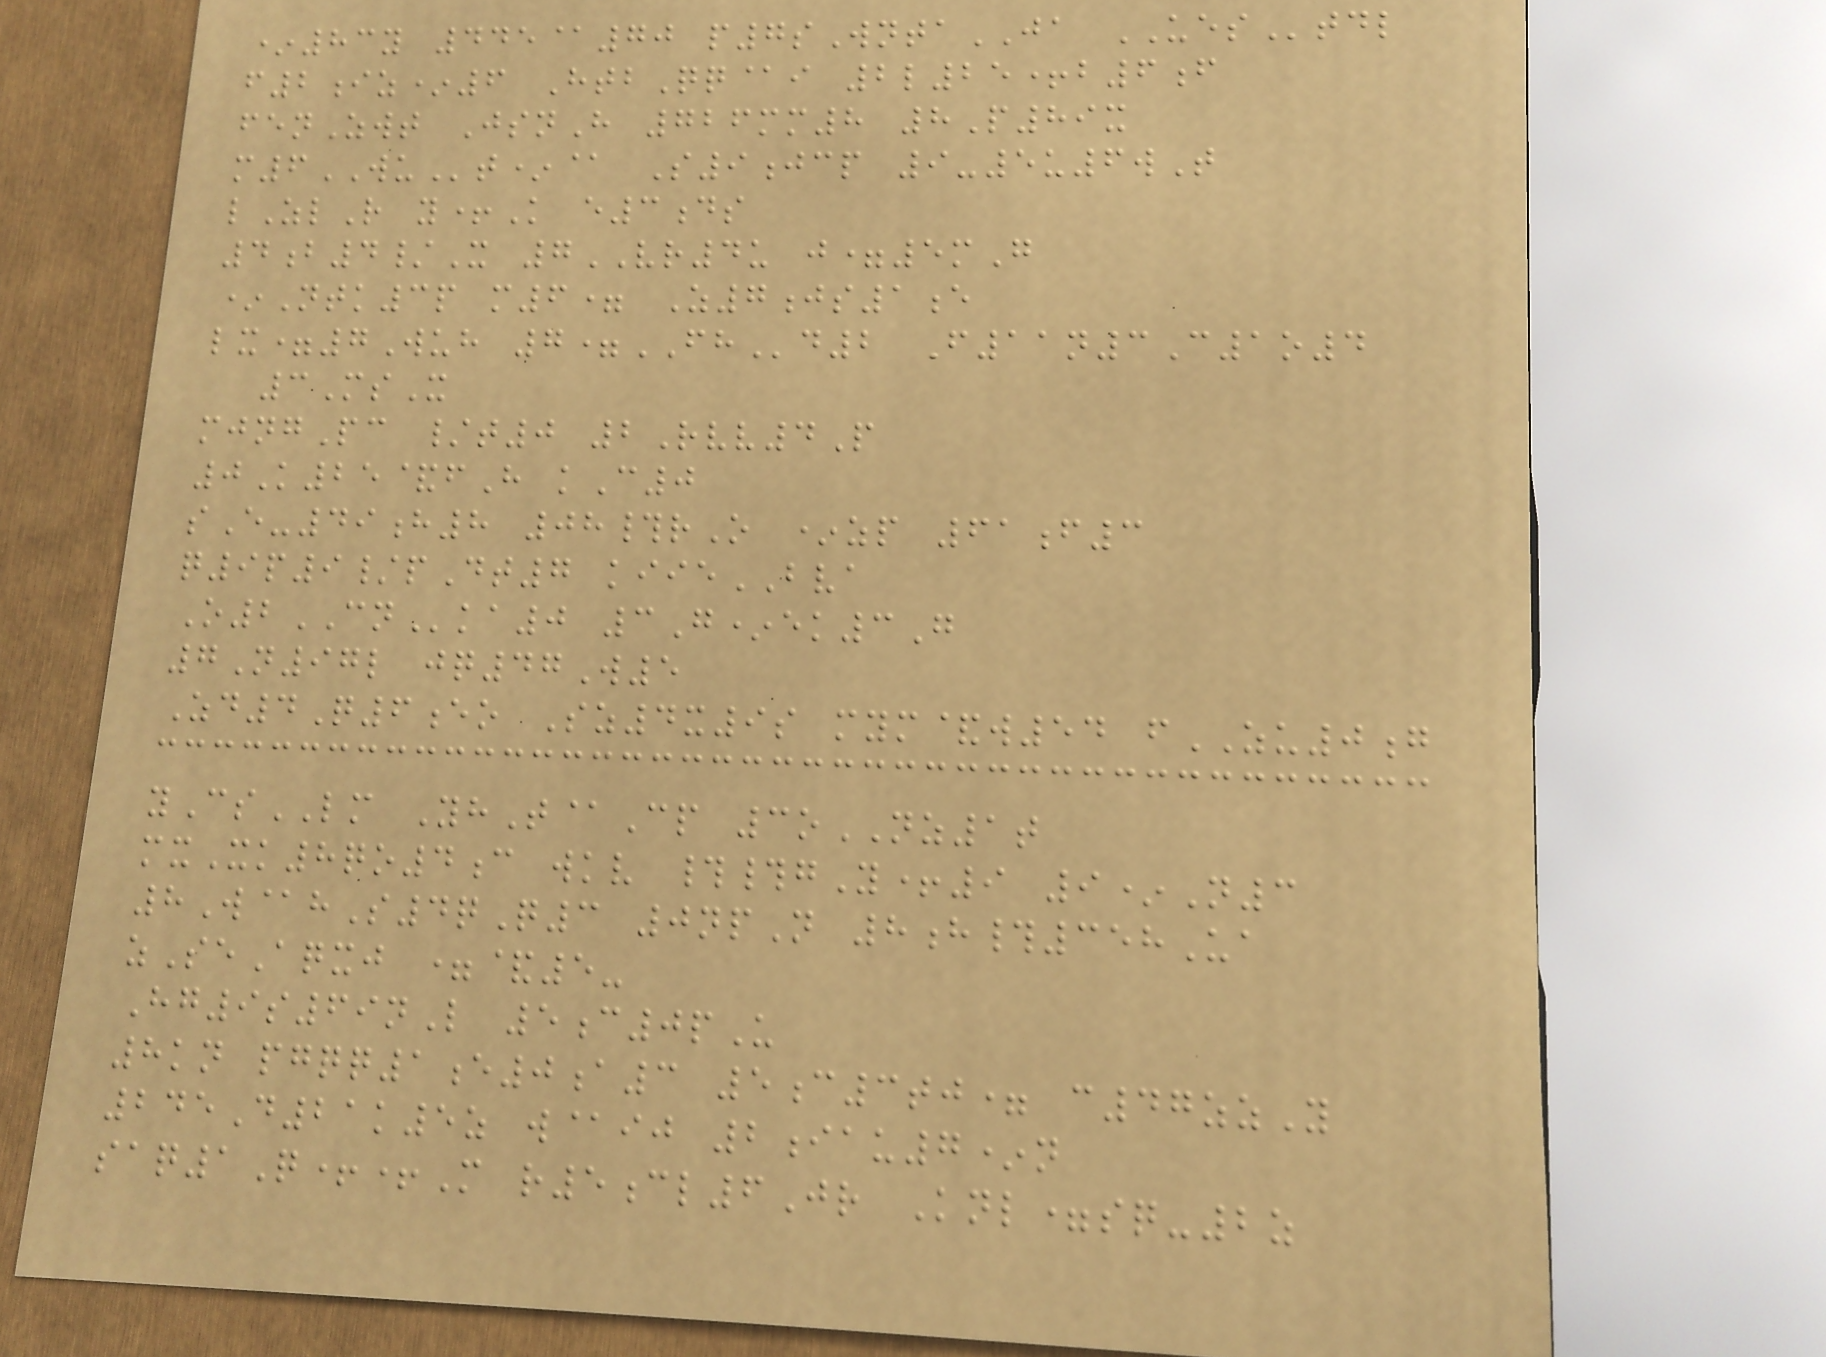*83y 445@70 p7sWntaJA UEStdl
f2iz*6 HtbQq@i 2l25+b6f
fenZwt JsnH 726mm8 8P89x
m6WUt*@ S9jcp 9-5u6wT
lZlR y+K e3ds
4b4/X 7VR4u j=5mG
*Ntk3p m6= Z7js1e
lx=7Wuh 7=FHd2 F11n3C1o4
3MsX
mjngPc /t0 2Rvv4P
0K25&fH kC0
sE-49h8 08#rO *zp 61f3
q9p9/pDt7 kiieBVA
O2CNka0 3G*ek3G
7N97l jq47W5
Zd4Q6eo Sz4x9s mym&w54 fZU0g
yCsLM YhT@Cp 3oNZ1t
mxXk8qo4c wkv ##gY+9 9*N3
8W@hS4qQ3 0npN 8h#358Ua
zSeAqxj =&5-
Hg9s69nL 5c0pU
8kn pgqq1e0a3 5c3tj= c47zzY
245D21k5z w@ij 2iau7*n
saq1Q++M r5cl6Jr Knl=sq-2z
